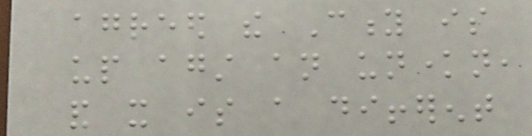agreed the City is
up against an unknown,
and it is a different
